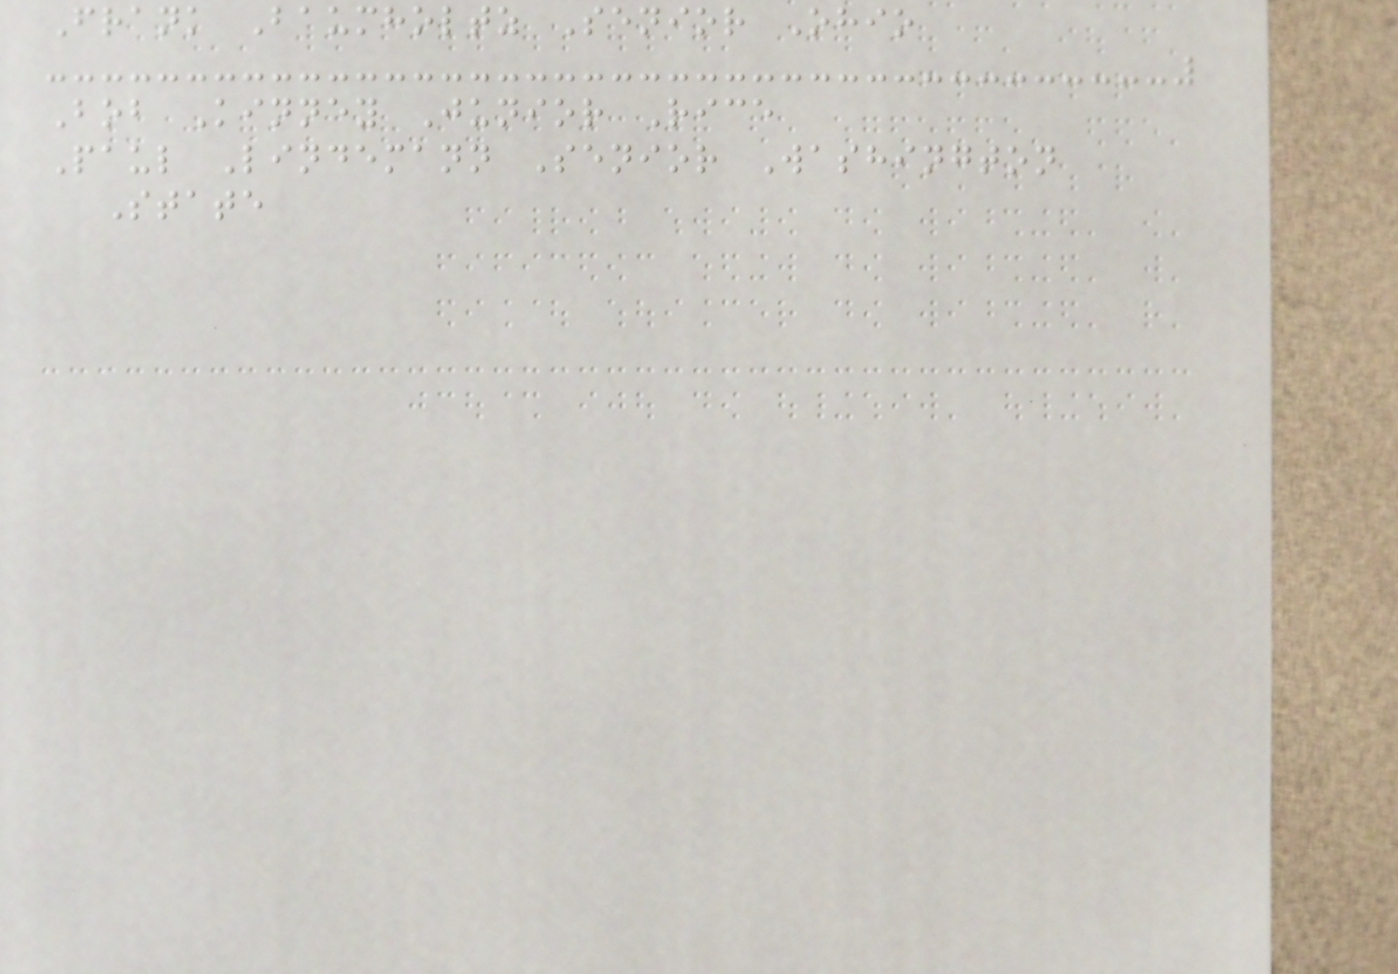Frank Baumholtz Senior Ohio
Bob Kinney Junior Rice
Paul Lindemann Senior Washington
State
